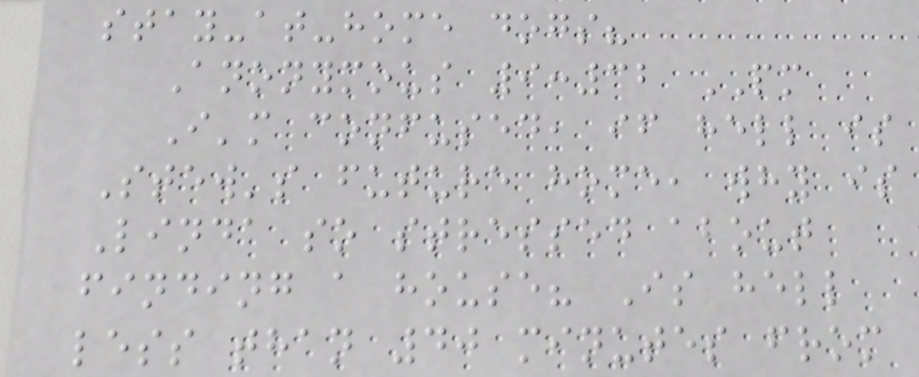stay-at-home dogs?
Anonymous 9:32 PM
I'm confused, if hell is
Stew's future home, why is
Linda so stressed about
finding a house? Is hell
less than 40 minutes from
